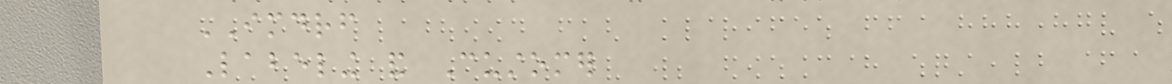IMDRF
Labeling and Customer
